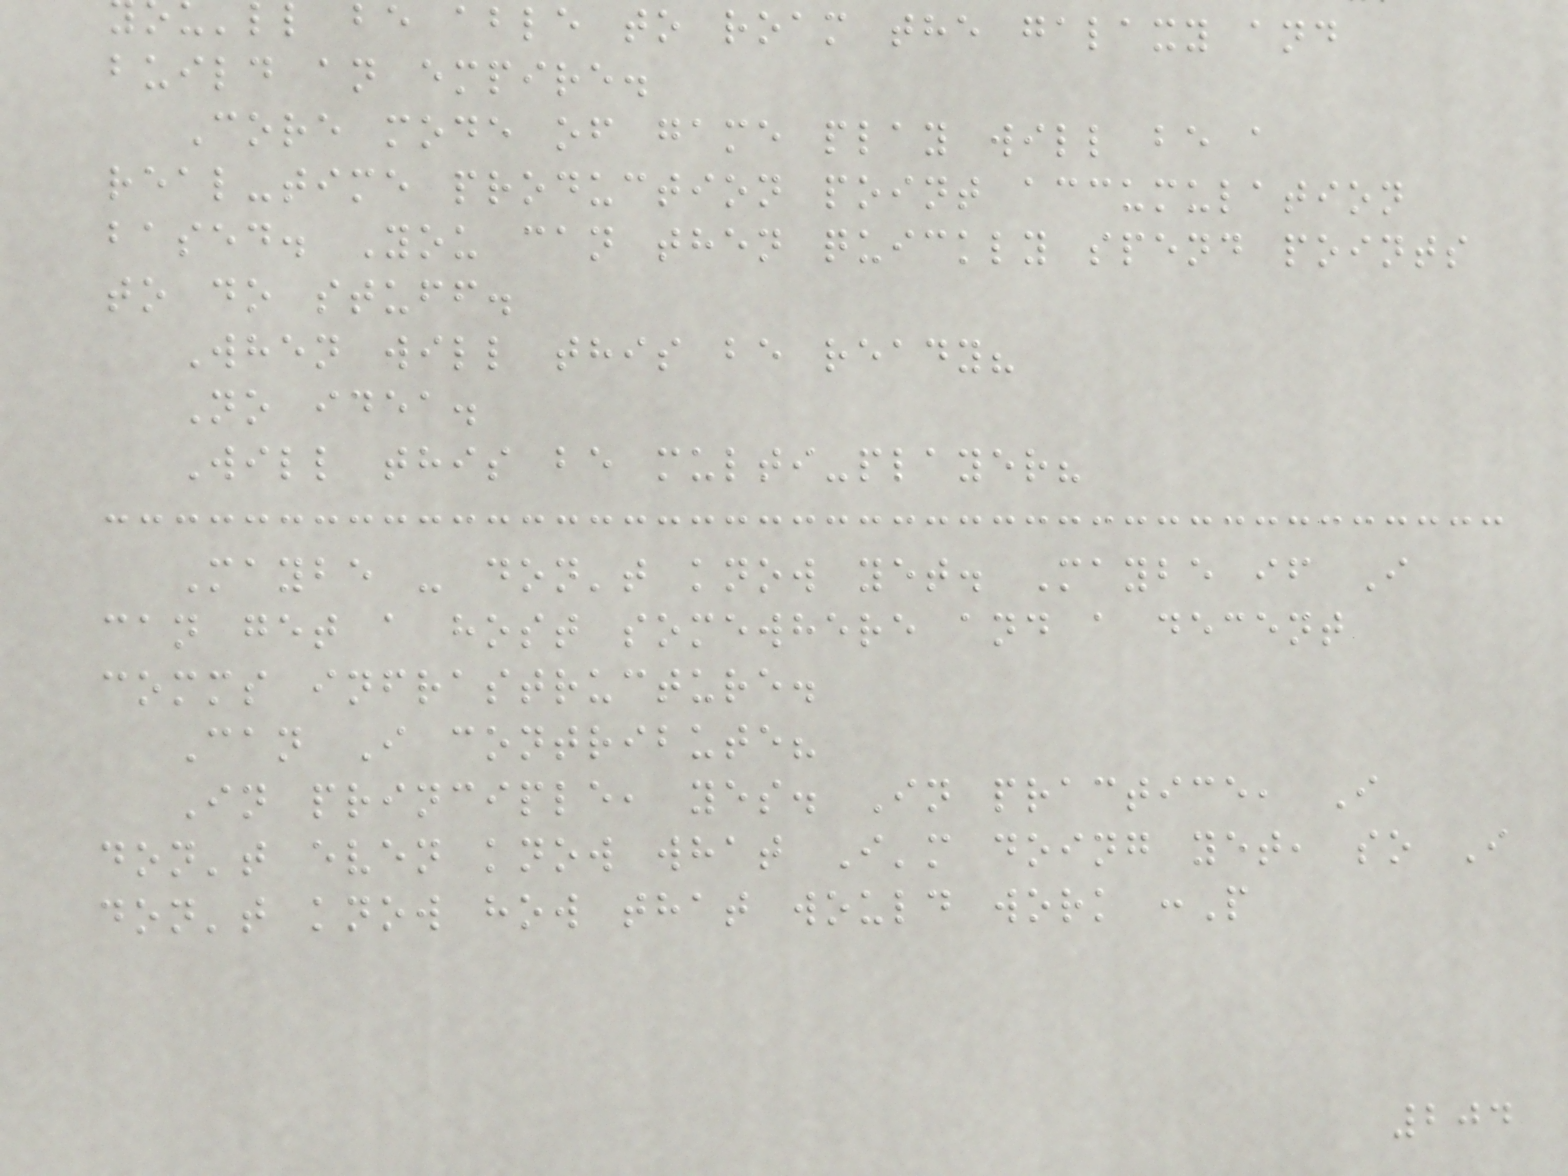ll be able to roam the galaxy and
build an empire.
Core mode of game play will be a
real-time production point accumulation
based. You can then quickly spend points
to do stuff.
When will this be ready?
No idea.
Will this be multi-player?
Maybe - don't know yet. Maybe if I
can get a host somewhere and a decent
comms infrastructure.
Can I contribute?
In principle, yes. In practice, I
don't even know what I'm doing yet, so I
don't know how that would work :P
204
